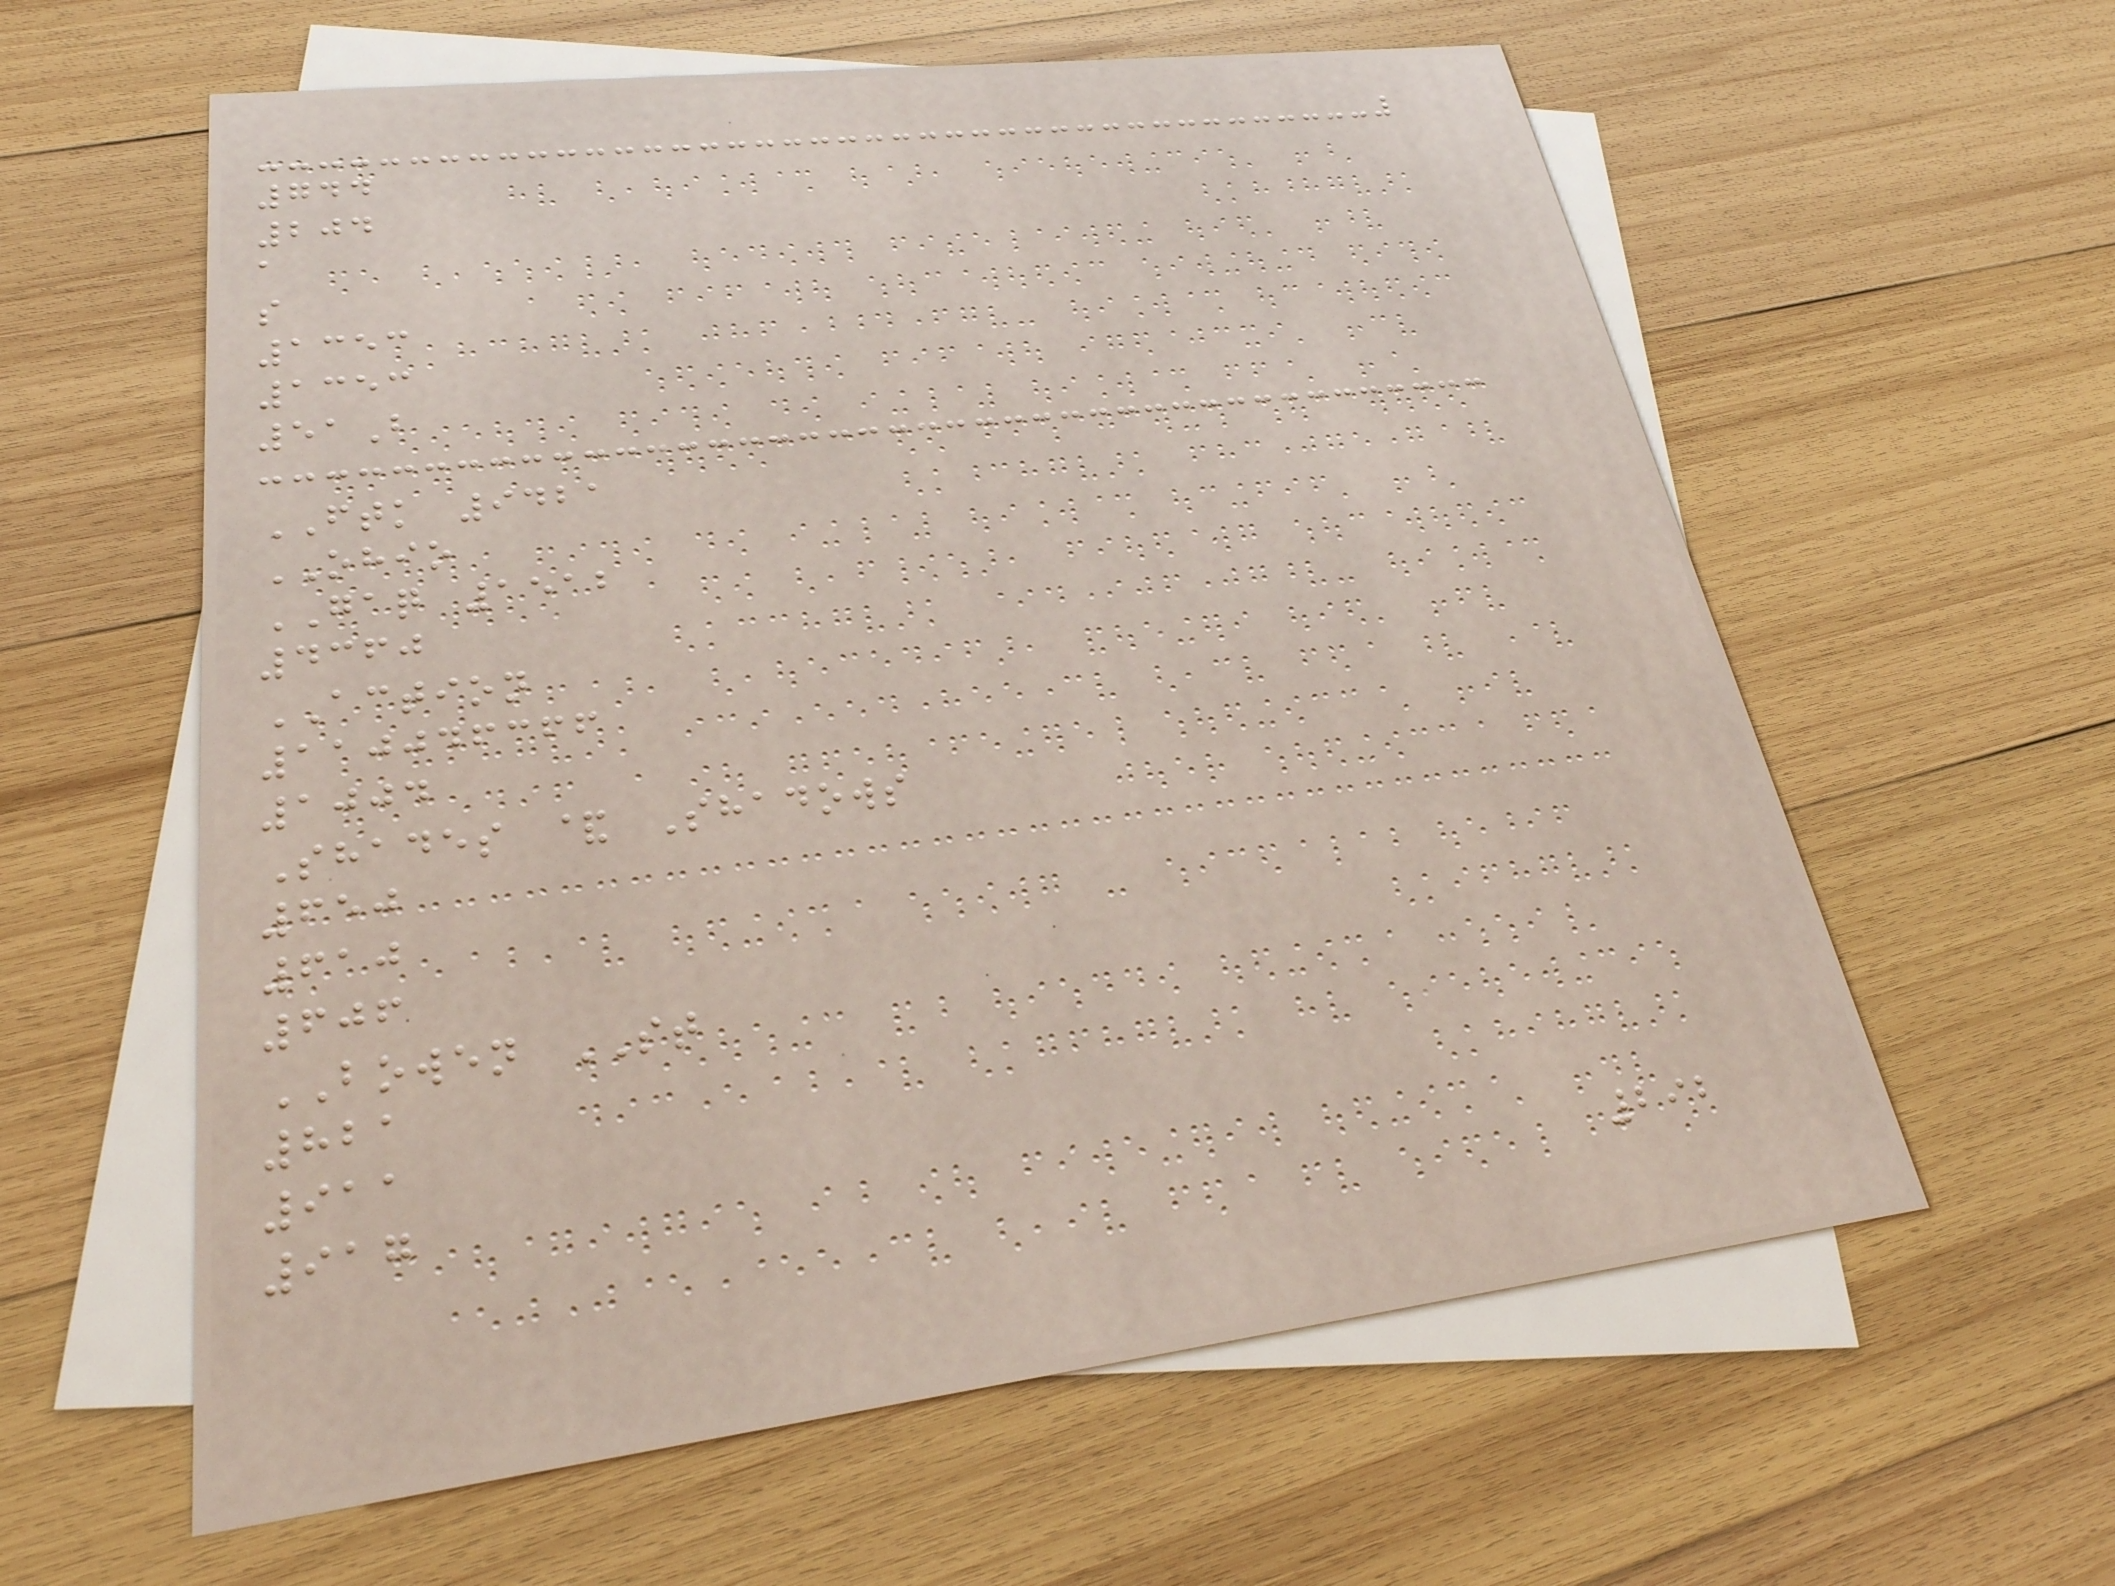744
204
a
s
1353
1353
51B
FTK 9421
OHIO
GAQ 1512
4360
ACTION
110046366
1004
Shades & Shadows
650
610
606
BOWEN ST
821
911
917
292
